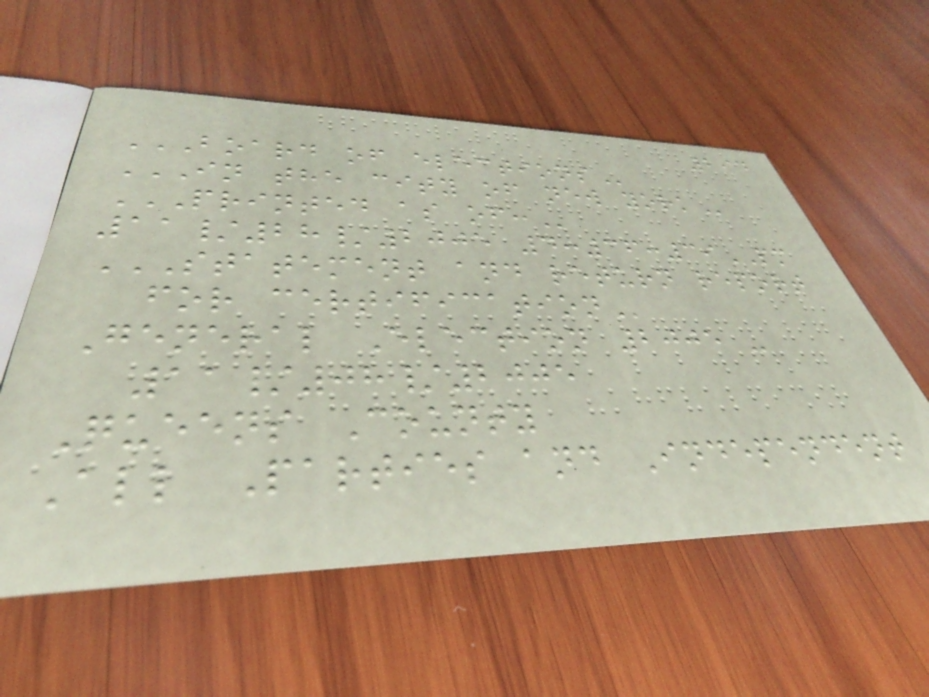294
BOARD OF ELECTIONS
IN THE CITY OF NEW YORK
PRINTED AS OF:
11/28/2005 4:36:39PM
STATEMENT AND RETURN REPORT
FOR CERTIFICATION
General Election 2005 -
11/08/2005
Queens County
All Parties and Independent
